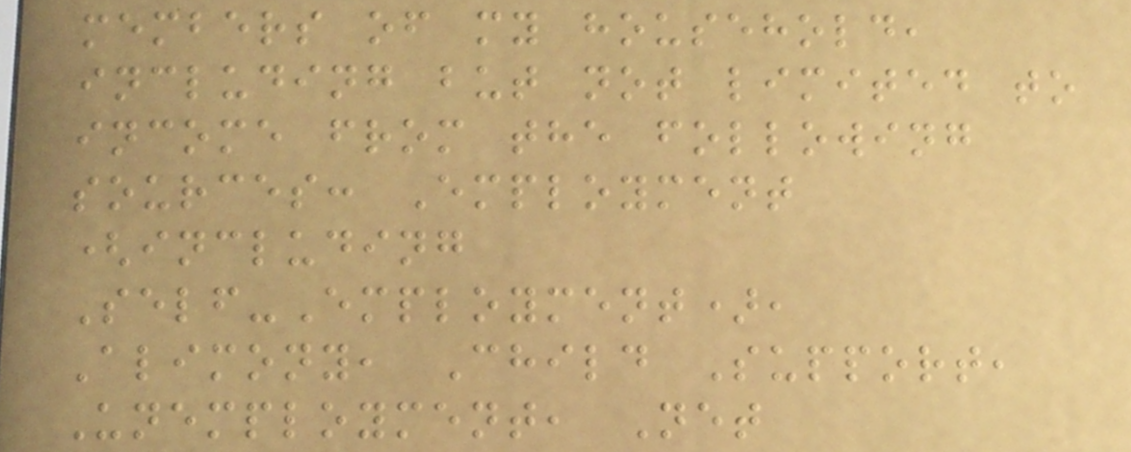members of my household,
including but not limited to
income from the following
sources: Employment
(including
Self-Employment),
Alimony, Child Support,
Unemployment, Net
